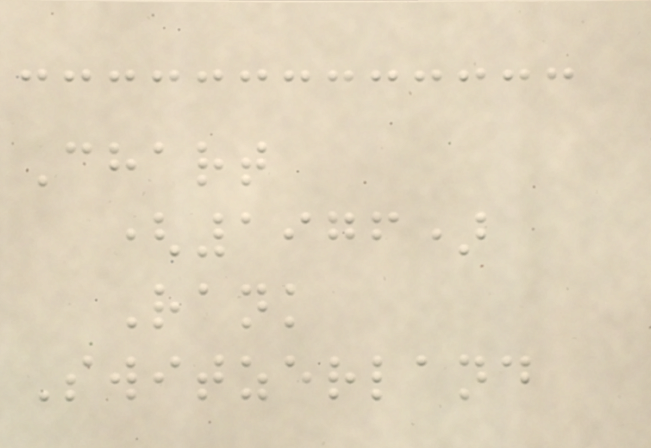Chart
(1976)
Rank
Switzerland
